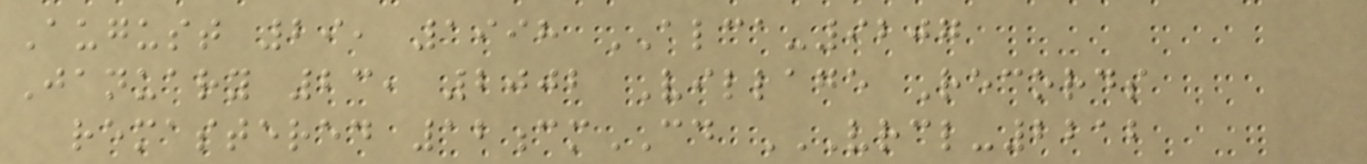August 29, 1998 ALCA-9207
January 23, 2002 Village Records
remastered 12cmCD VRCL-2212
